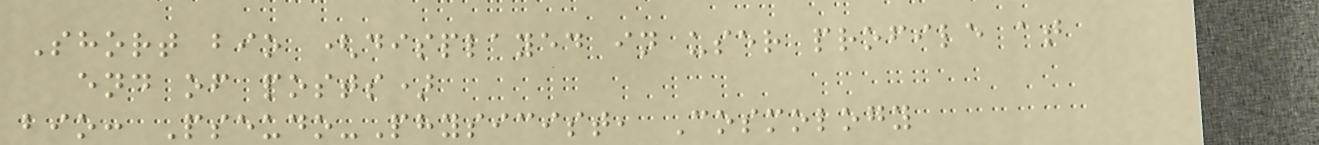Short bio (displayed in user profile at
end of posts)
bio: Pseudo-Physicist, Cosmology
